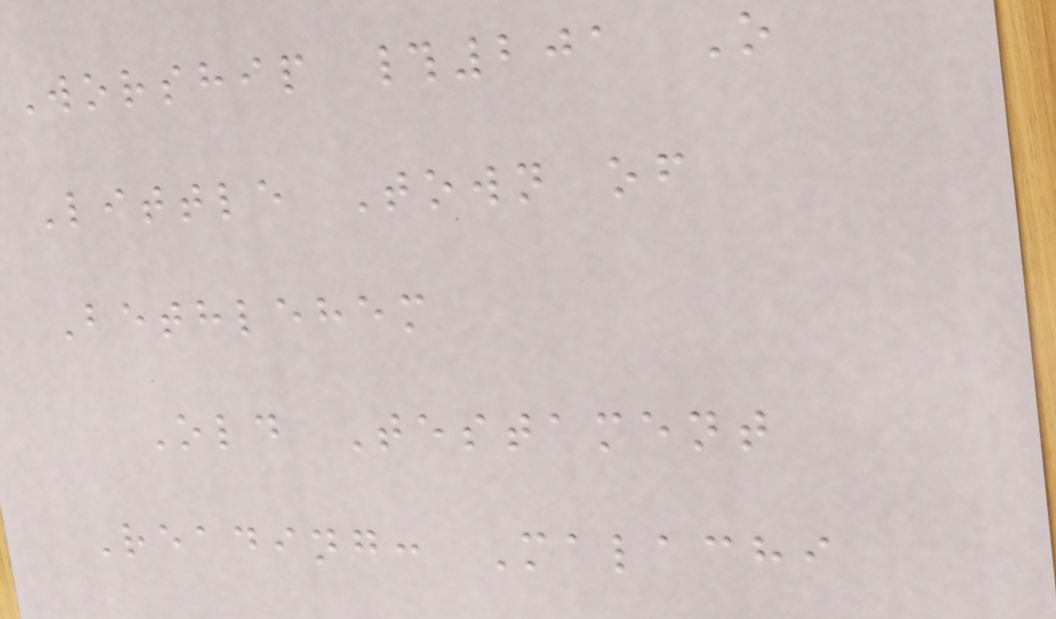Worship #201 O
Little Town of
Bethlehem
Old Testament
Reading: Malachi
